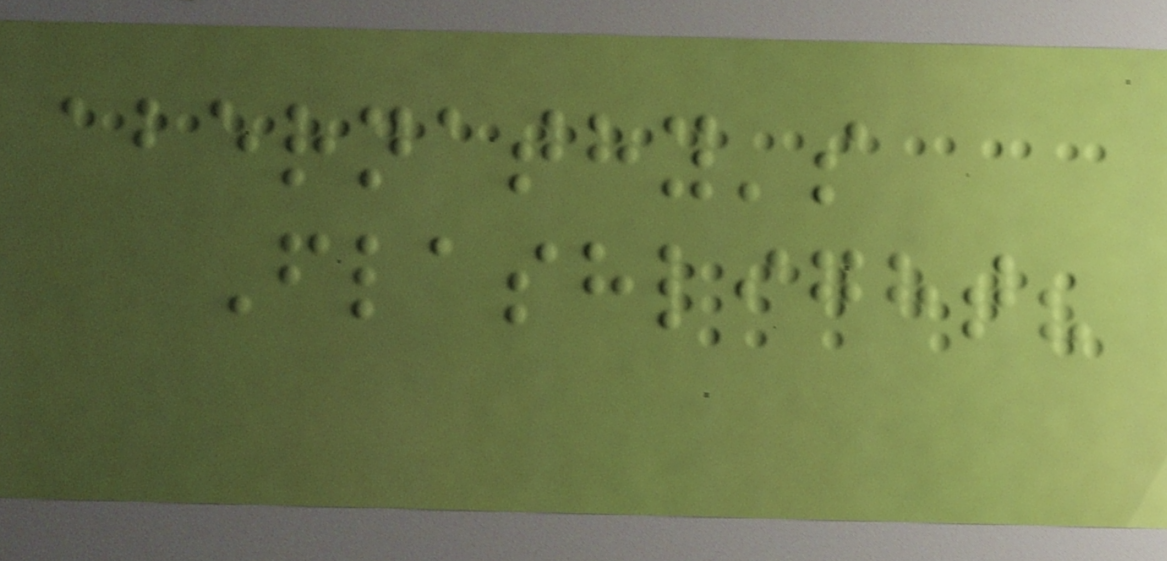abernathy's
Flashlight?
